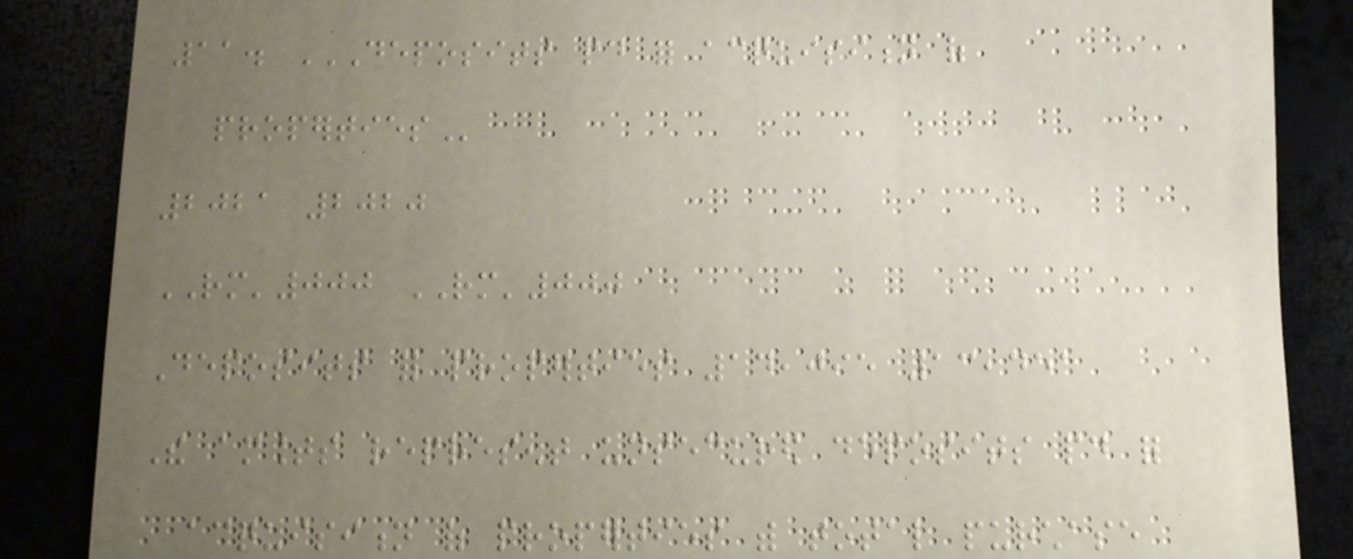11. DEPOSITS PAID FOR ACQUISITION OF
PROPERTIES
2021 2020
RM'000 RM'000
Deposits for properties 14,095 13,451
The amounts represent unsecured deposits paid for
acquisition of properties with total purchase
